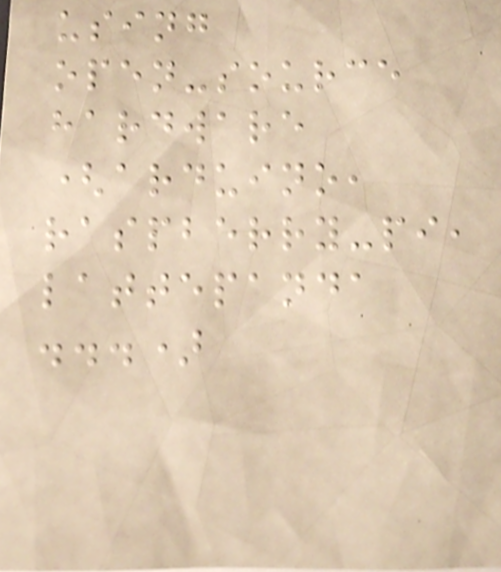using
open-source
hardware
(arduino,
raspberry-pi,
lattepanda
...)
